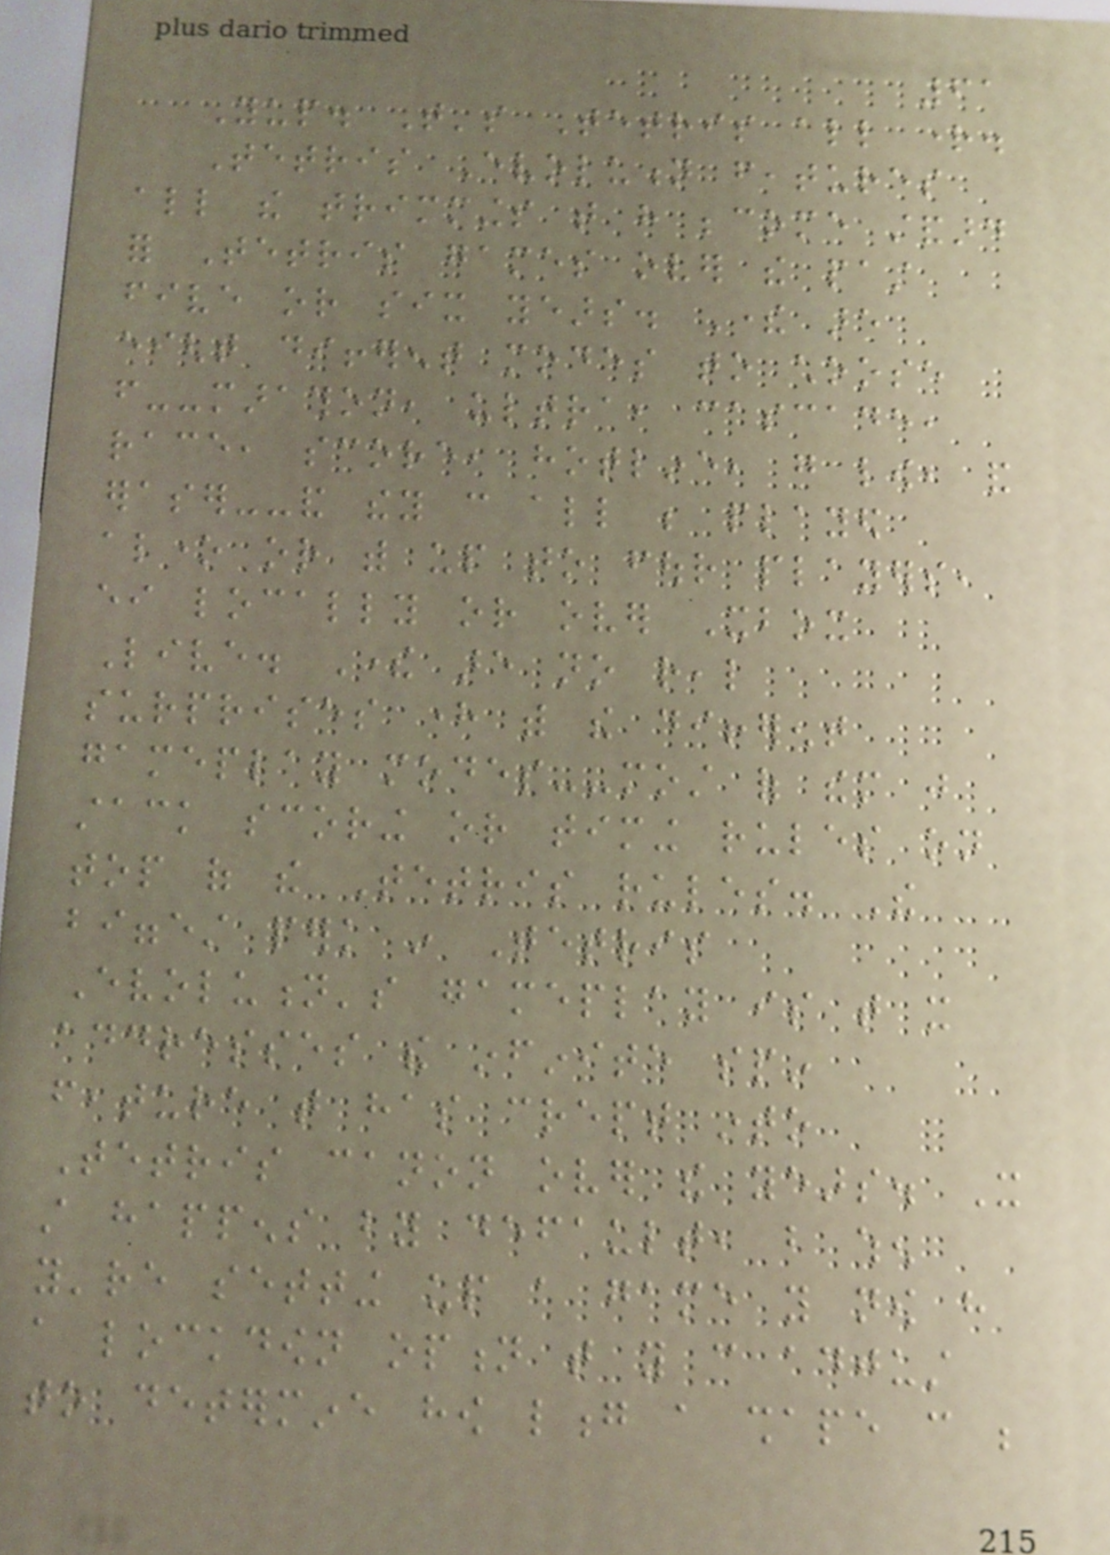61
Yup. That's Tetris all right.
Tetris Evolution features
all the trimmings that have become standard
for Tetris games over the past
five or six years. There are
eight different modes to choose
from--marathon, ultra, cascade,
race, score, hotline, go low, and
eraser--and they can all be played
alone or with up to four players,
either locally or over Xbox
Live. There are no real
surprises here with the different
gameplay modes--most of them just
stack scoring or timing rules on
top of the Tetris rules. The
biggest perk in Tetris
Evolution's gameplay is that it
addresses the infinite spin
feature that has crept into
Tetris canon over the years. It
still happens by default, but when
you're setting up a game you now have
a lockdown option that you can adjust
to determine how long a shape can be
